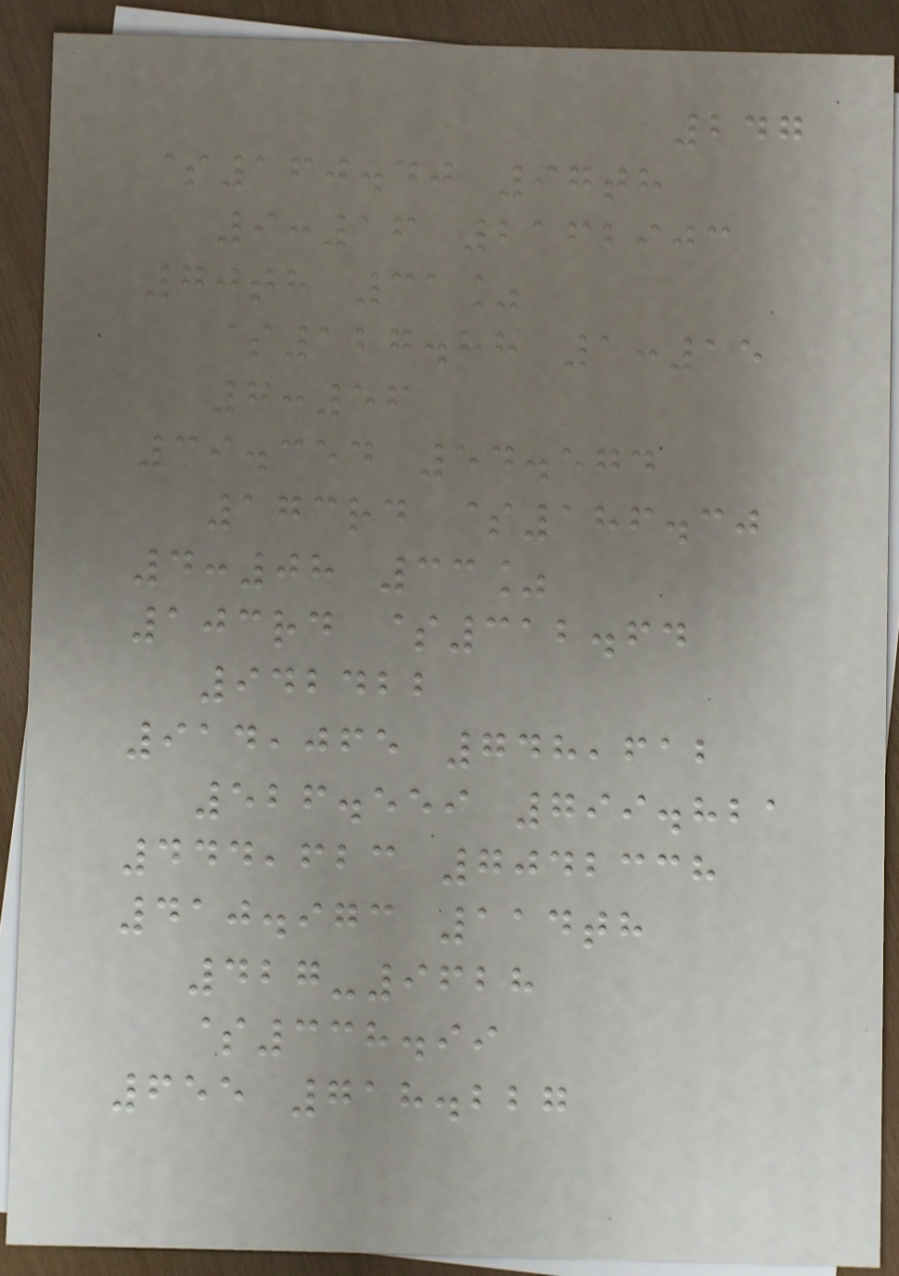247
$160.40 97th
9:16 2162903
70th 31%
$127.88 1:15
7:56
39.354 54.574
173rd $186.30
4:08 33%
103rd $312.64
942422
914,065 748,612
526.559 799.821
444,623 7042338
410.973 114th
427-9628
$338.99
655 718.227
